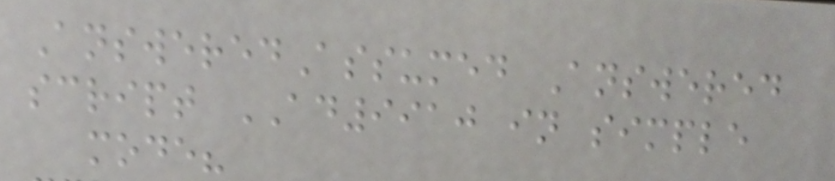AnsweredAssumed Answered
script AD9910 in simple
mode?
